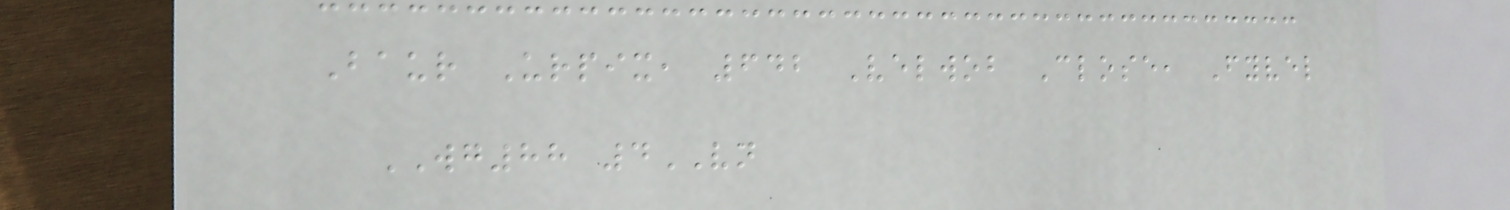Baur Urpix, 642 Velwob Close, Fyvel
WG88 4VN
